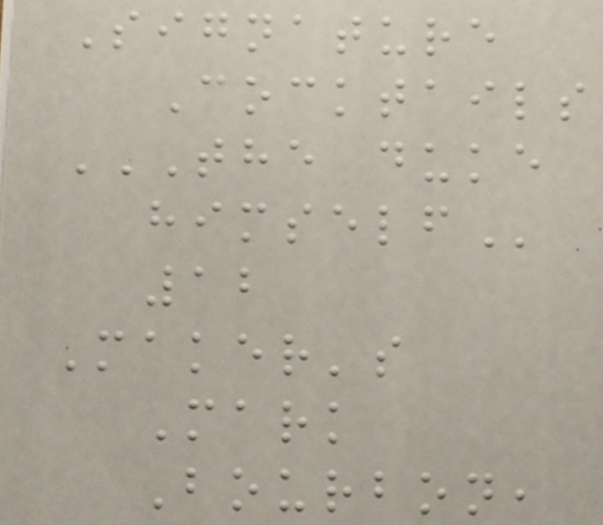Signature
Cocktails
THE DUKE
HIMSELF
12
Maker's
Mark
Bourbon,
